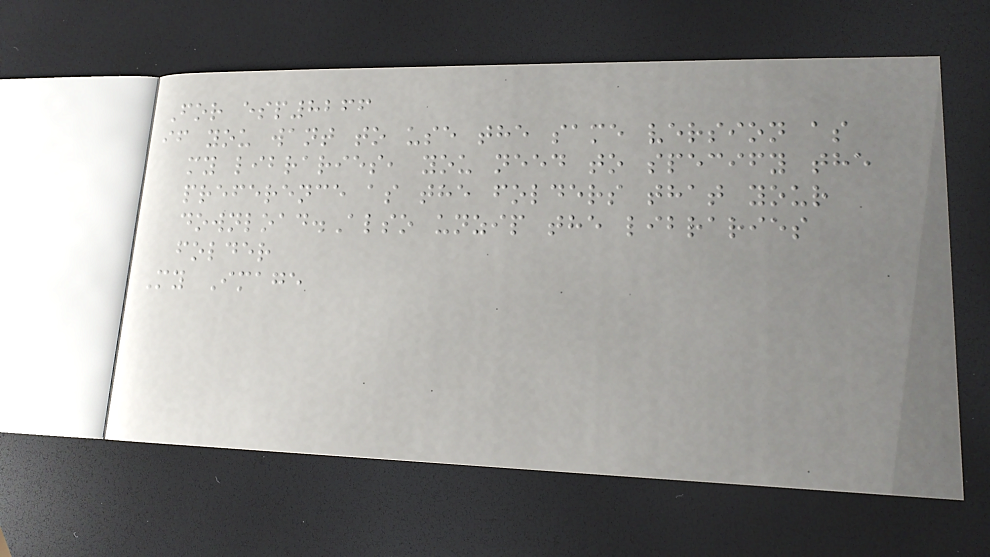For esp8266
if you want to use the same version as
my libraries, you need to specify the
preference as the folders that your
download.Also unzip the libraries
folder
My Image
